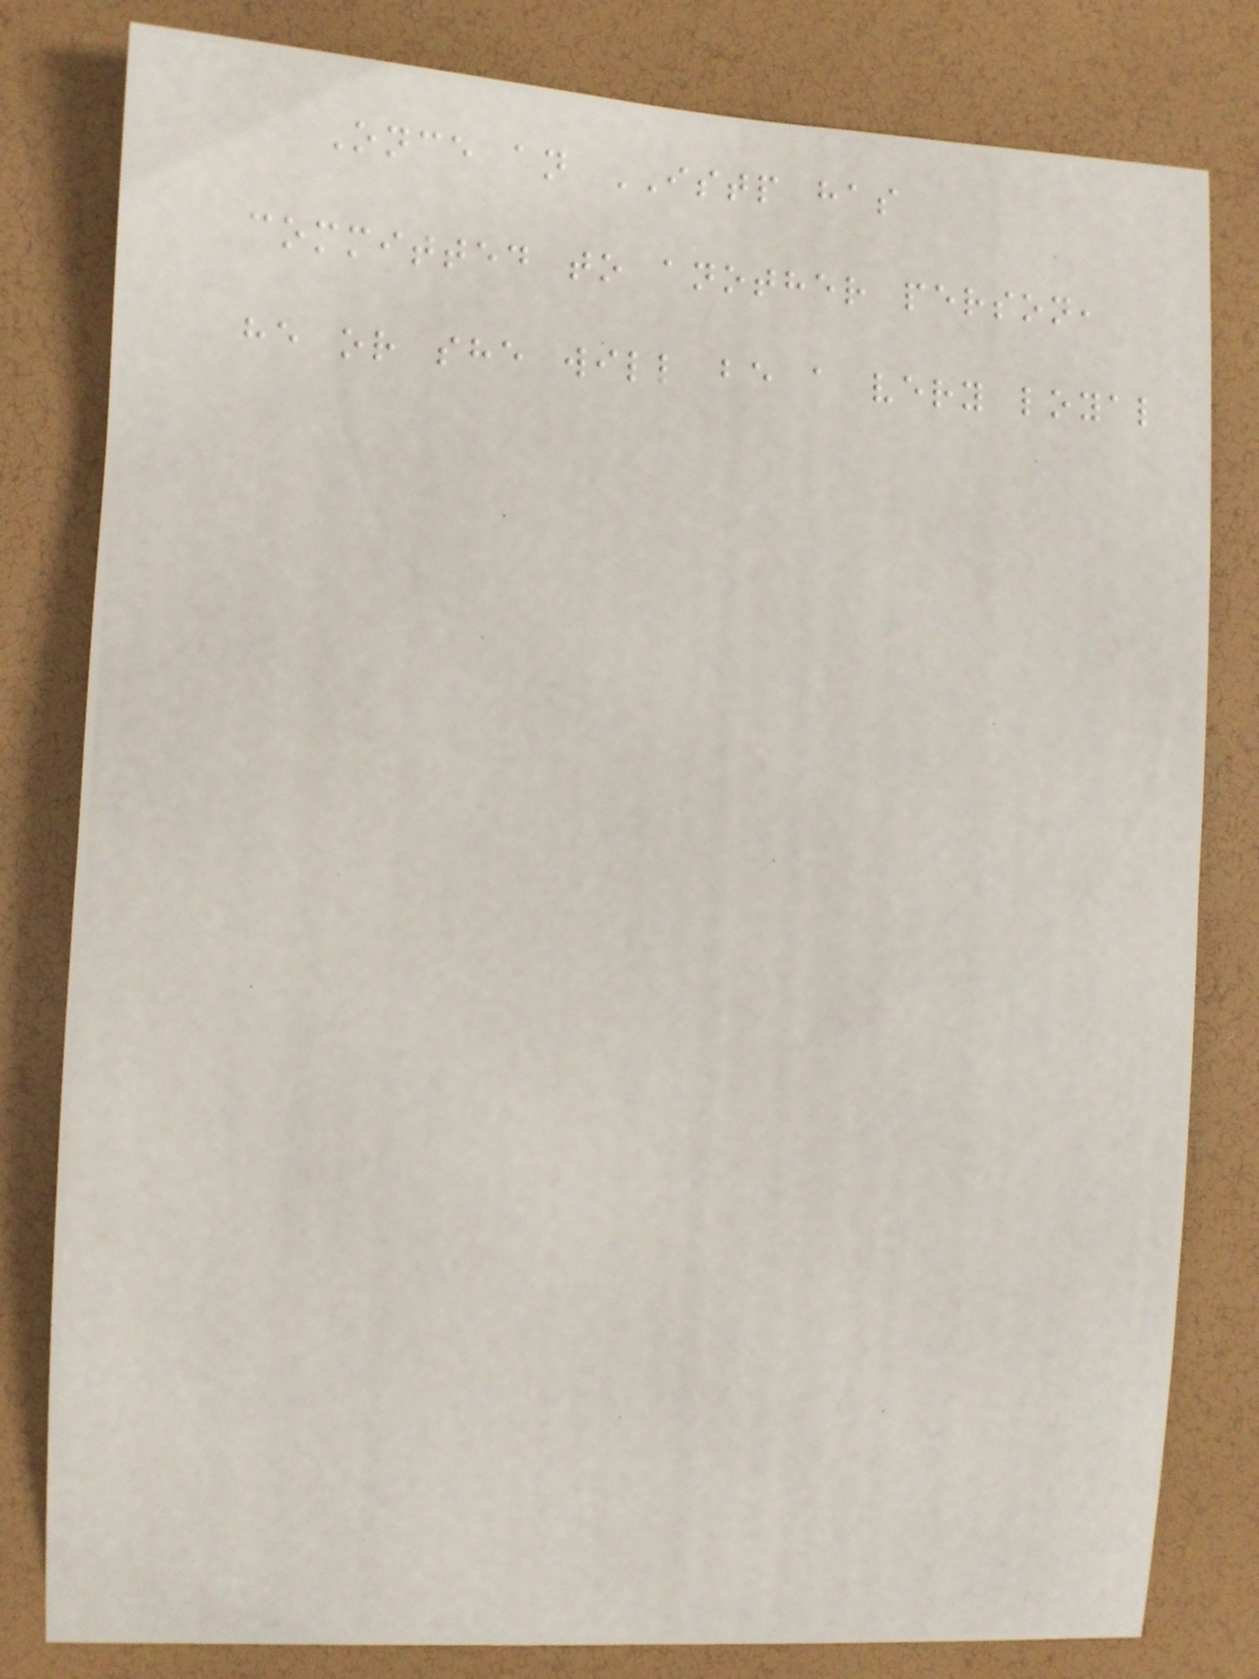Once an ISTP has
committed to another person,
he or she will be a very loyal
